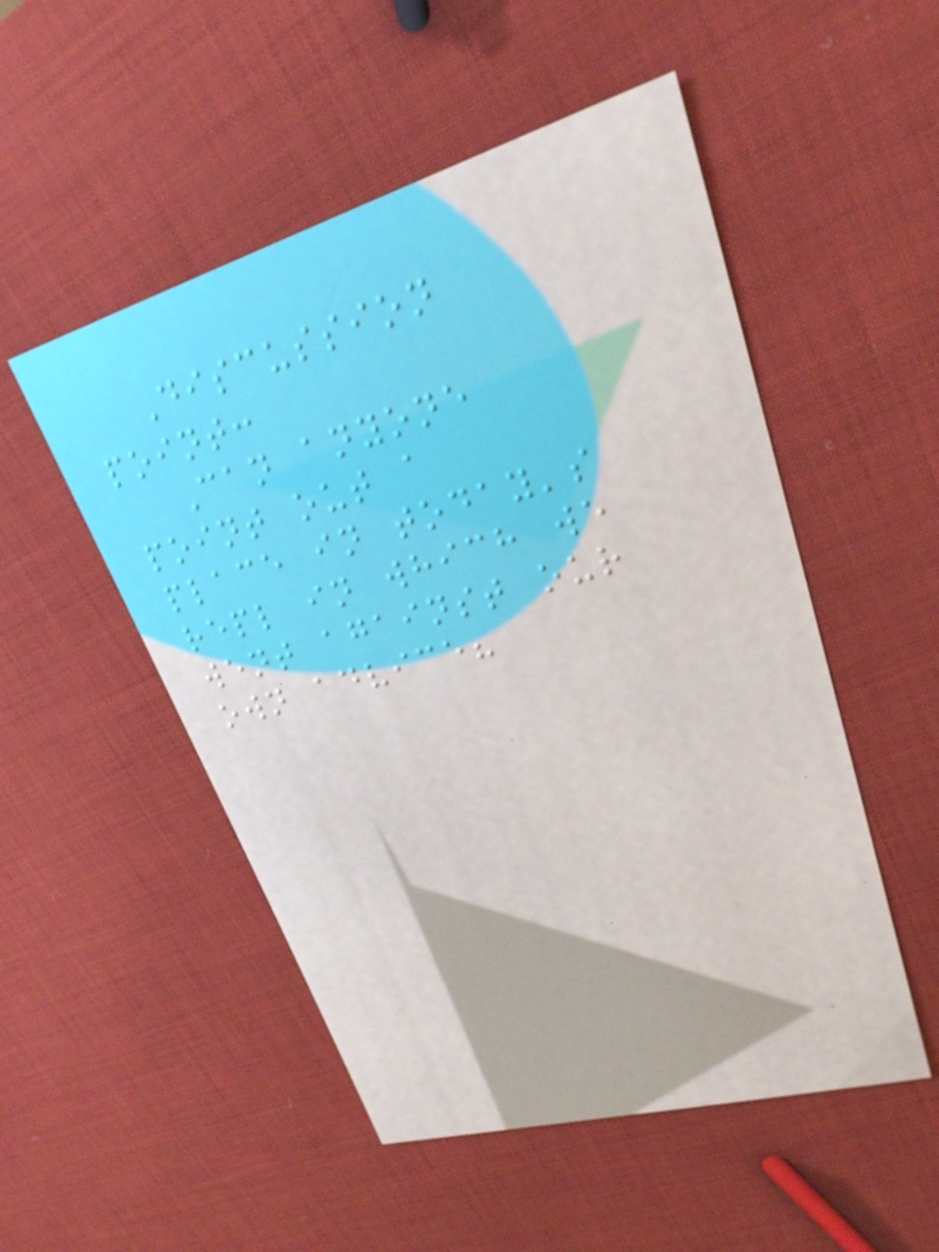Discussion
point:
Can anyone
point out a
place in today's
repl in which we
went against our
own advice?
